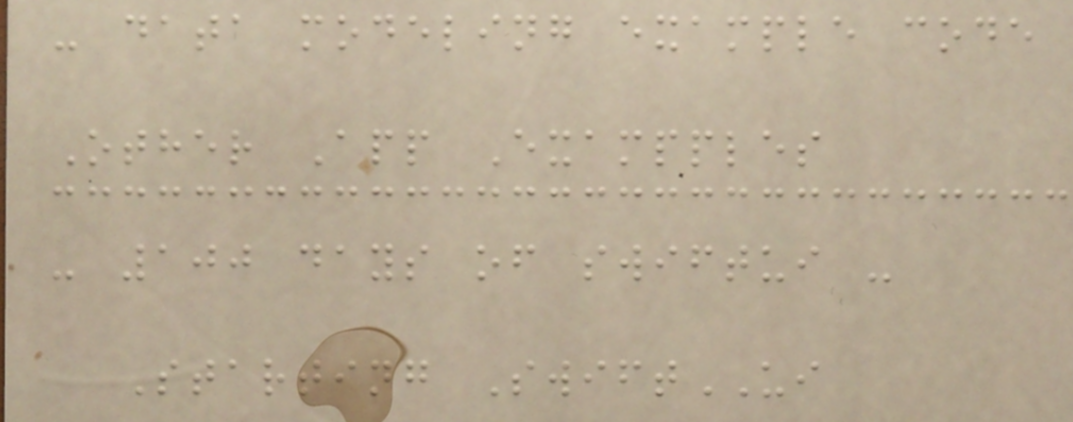- data modeling example code
Other App Exampples
- 100 days of swiftui -
Starting SwiftUI
